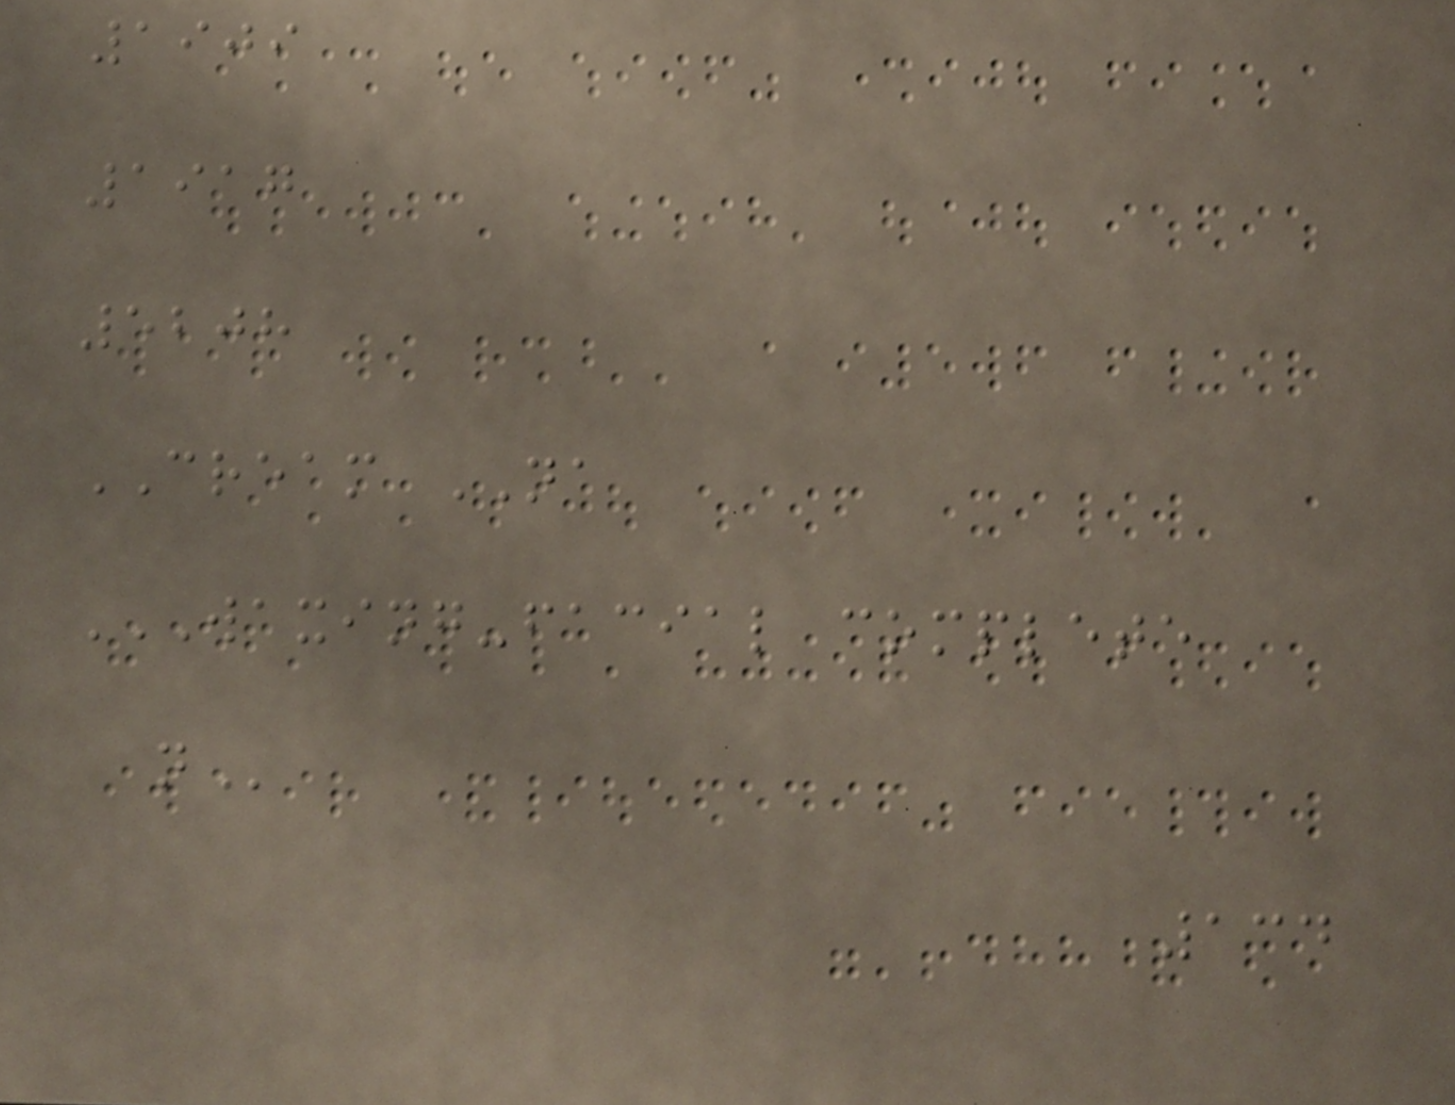1909
1917
5208
CREAM NA
WAXING-FACIAL COMPLETE
N
134
